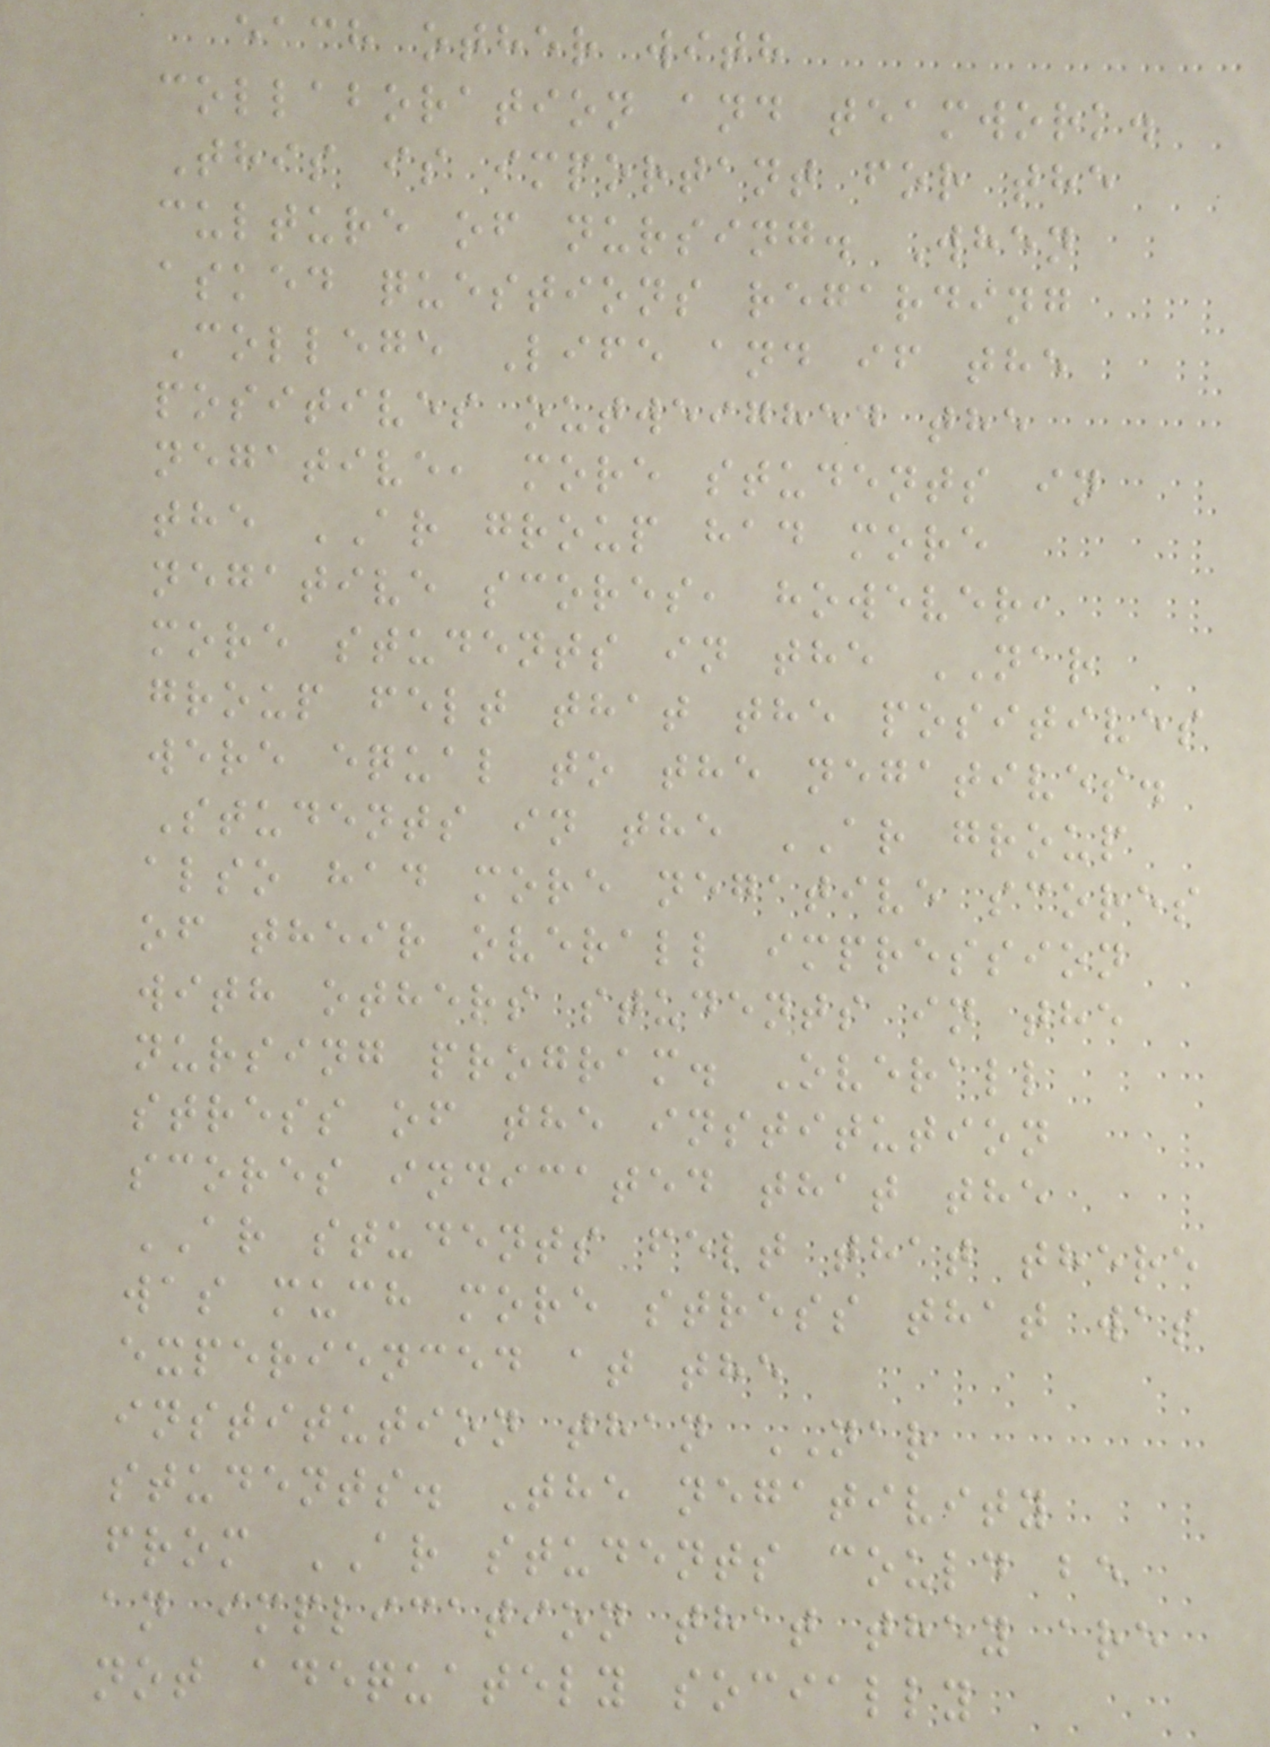each other with
collaboration and teamwork.
This is important for the
culture of nursing. When
asked questions regarding
College Life and if the
positives outweighed the
negative, more students in
the AR group had more
negative scores, however,
more students in the NAR
group felt that the positives
were equal to the negatives.
Students in the AR group
also had more negative scores
of their overall impression
with others students in the
nursing program. Overall
stress of the institution
scores indicated that the
AR students felt that there
was much more stress that was
experienced at the
institution than NAR
students. The negativity
from AR students could be
an implication that they are
not adequately socially
